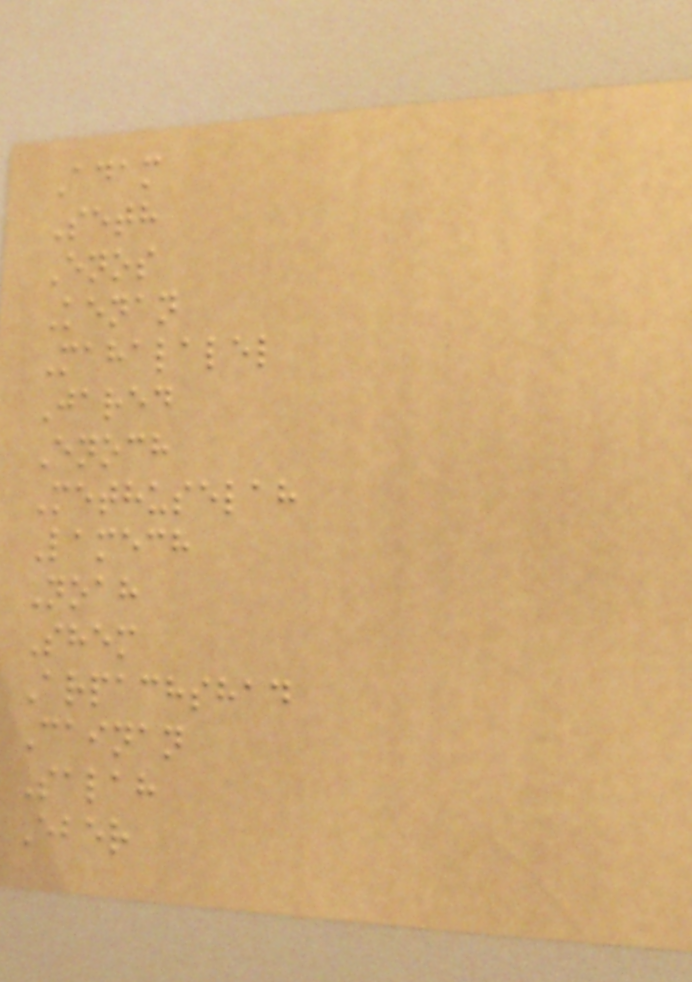Adam
Seth
Enos
Kenan
Mahalalel
Jared
Enoch
Methuselah
Lamech
Noah
Shem
Arpachshad
Cainan
Salah
Eber
